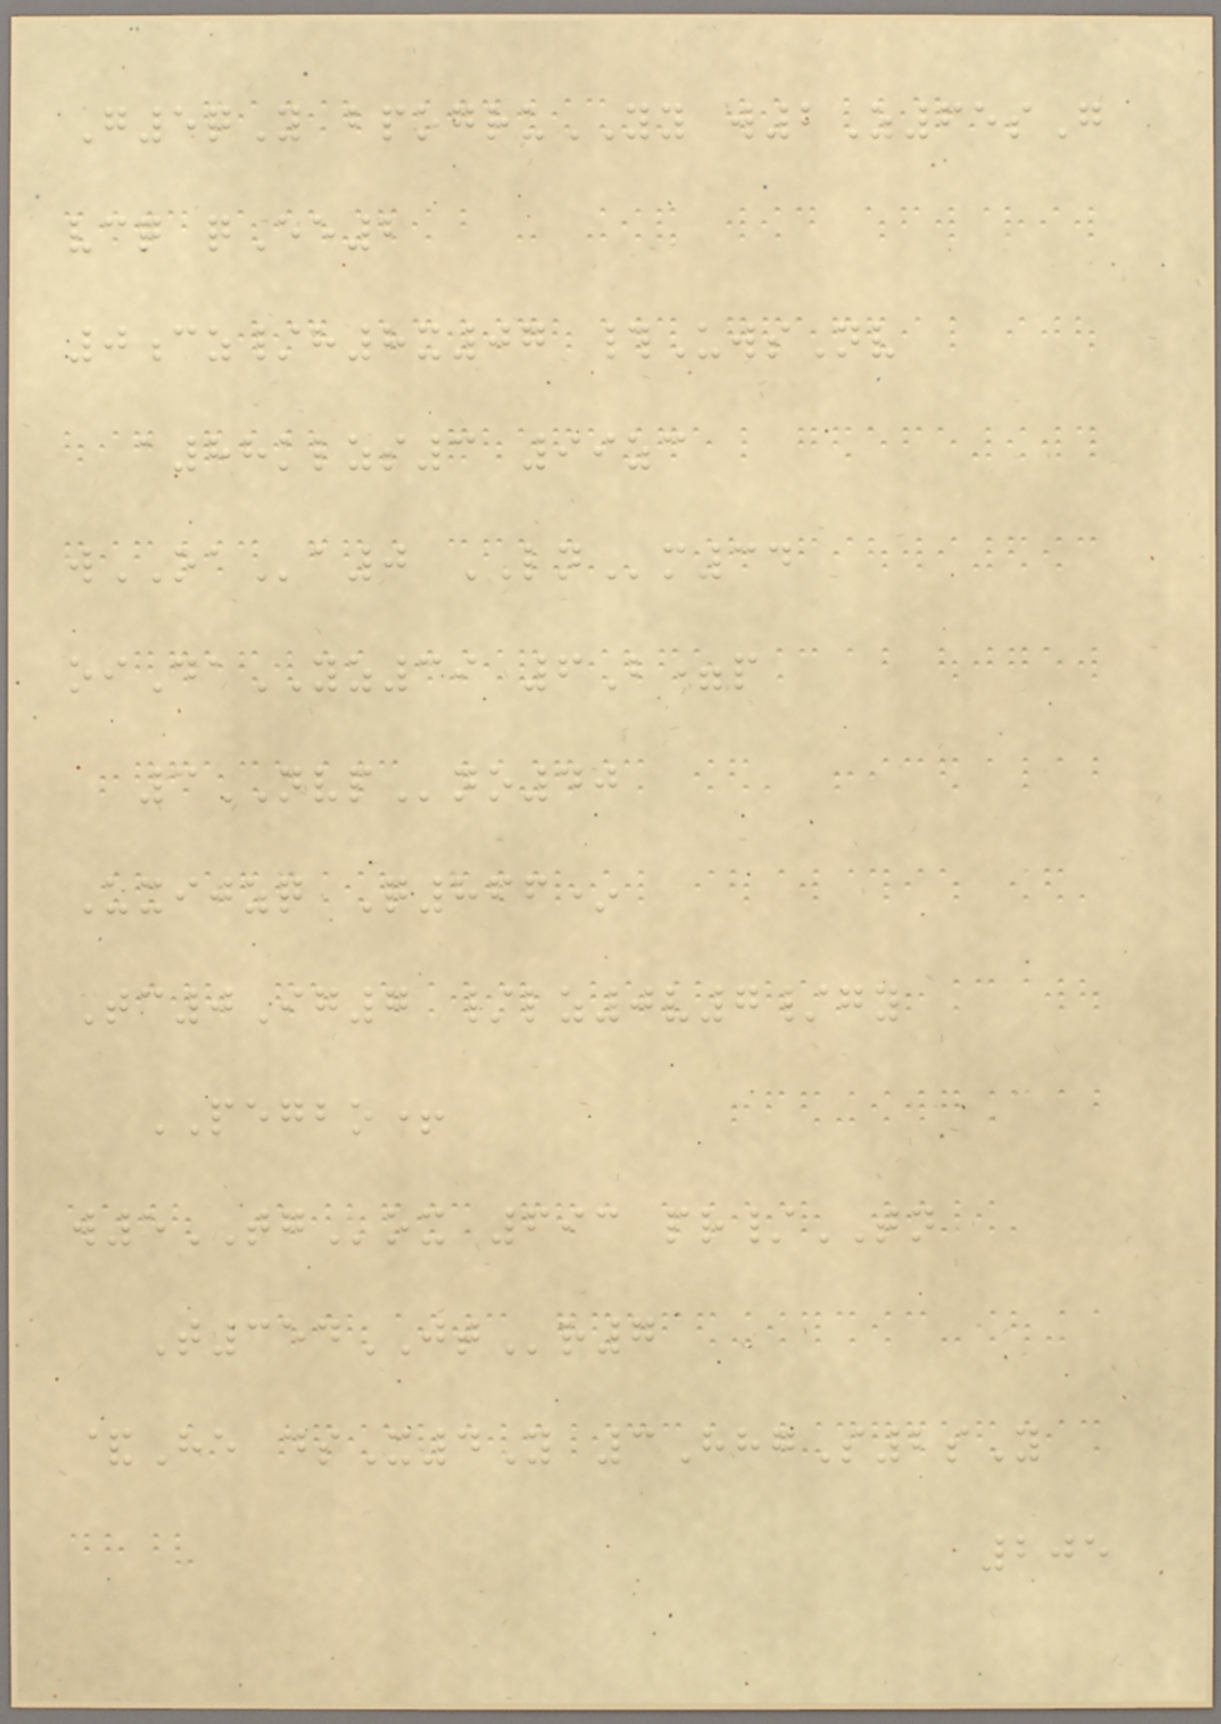G5qY bpogruYY w2Z65sG
vcq qEe2
0cz/h8x07 #UwsNv
a88klzs3 99zc
wOAa0 LNm34
oiDaYZ39 6B=p
3NVPno40
Uxijzq Q866*
Tc0Ig7 /lz0v7/gy
PEGBO+
w5TGox 693 pr/TN
T354JTr7
&He dsX4Y 3HhgS2sY
205
